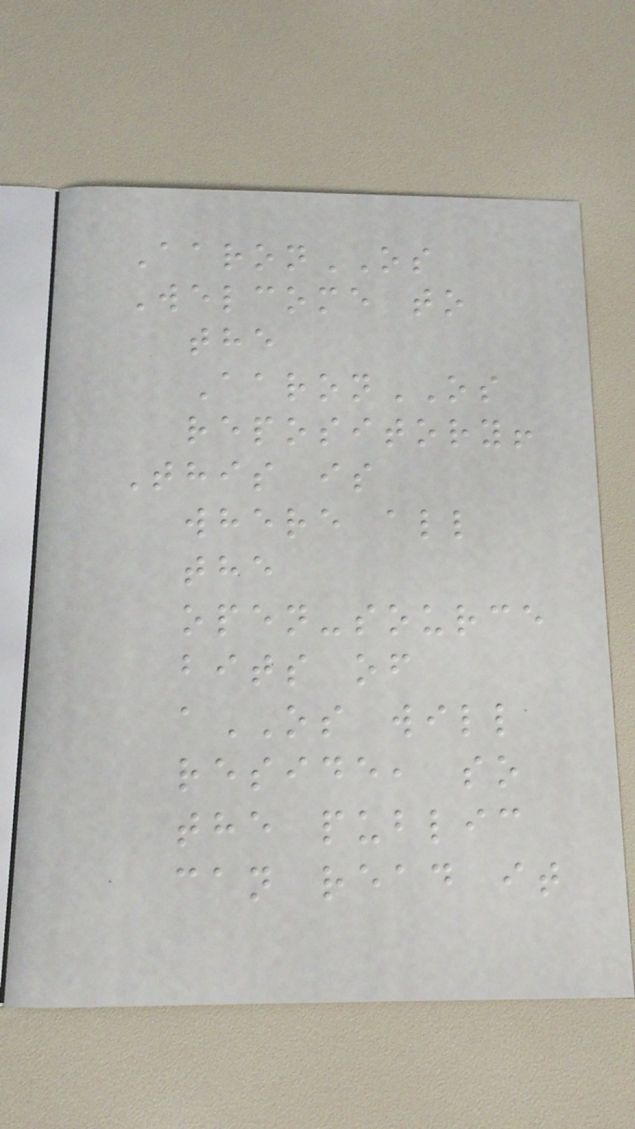AaronOS
Welcome to
the
AaronOS
repository!
This is
where all
the
open-source
bits of
aOS will
reside, so
the public
can read it
